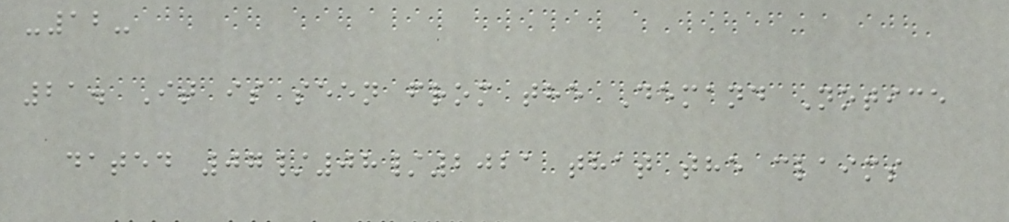-12-
21. It is seen from the Demand Notice
dated 07/08/2021 that the claims
